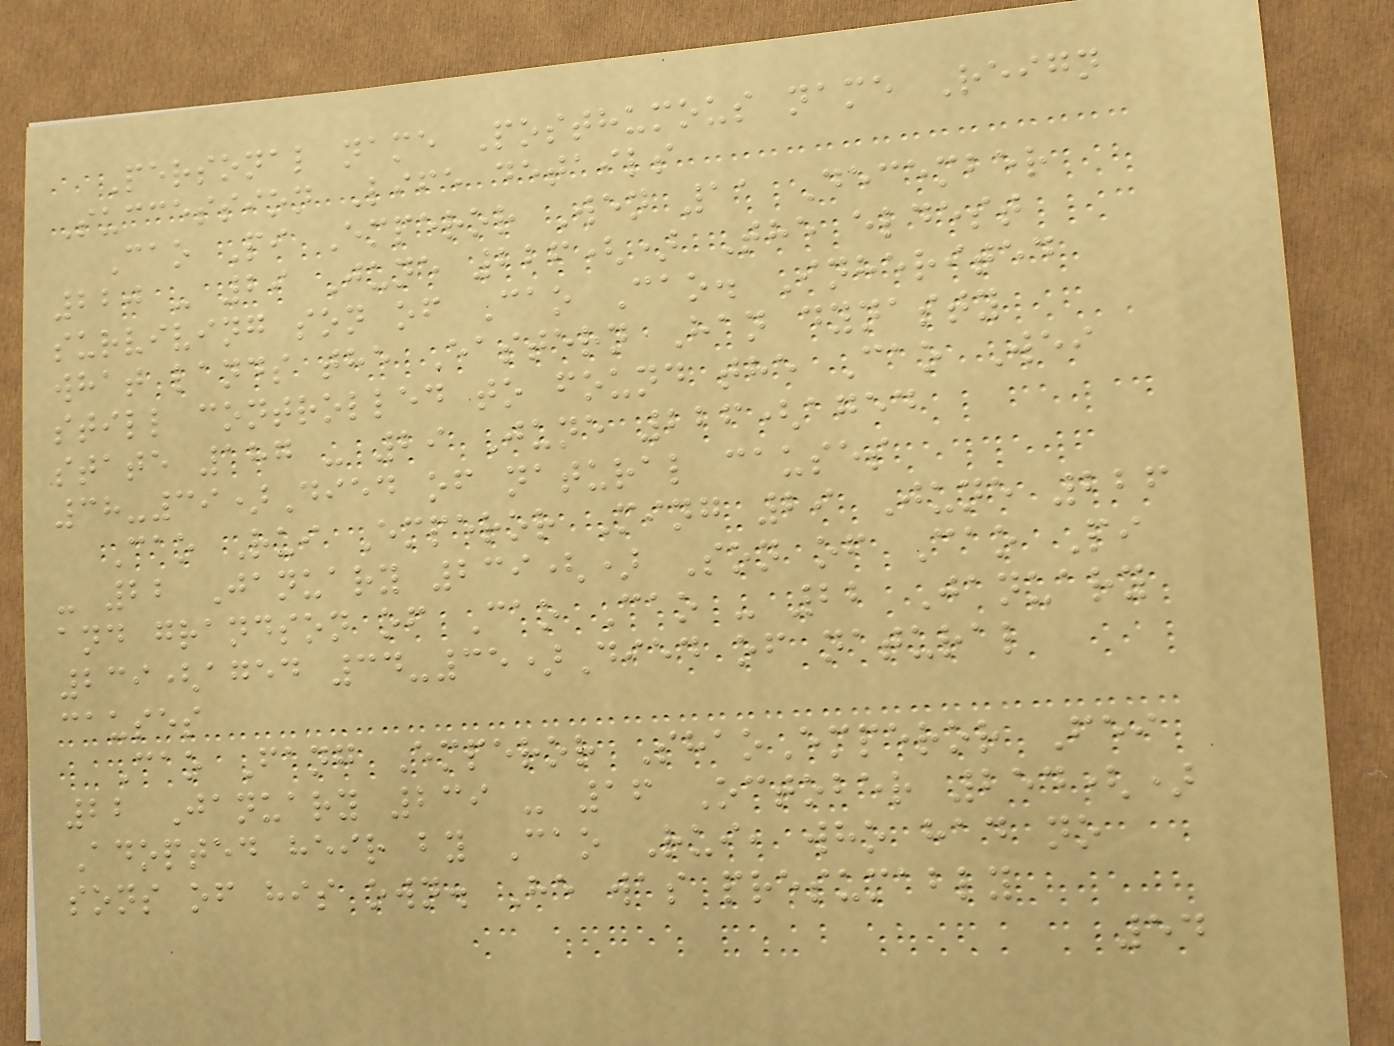Personal name Posthumous name Reign
Succession Life details
Cao Pi Emperor Wen 11 December
220 - 29 June 226() The eldest
surviving son of Cao Cao. Inherited
what lands the Eastern Han dynasty
still controlled to found the Cao Wei
state 187 - 29 June 226(aged
38-39)Died of natural causes
Cao Rui Emperor Ming 29 June 226
- 22 January 239() Son of Cao Pi
and grandson of Cao Cao - 22 January
239(aged 34-35)Died of natural
causes
Cao Fang Emperor ShaoEmperor Fei
22 January 239 - 16 October 254()
Adopted heir by Cao Rui, who had no
sons of his own. He was presumably
54
